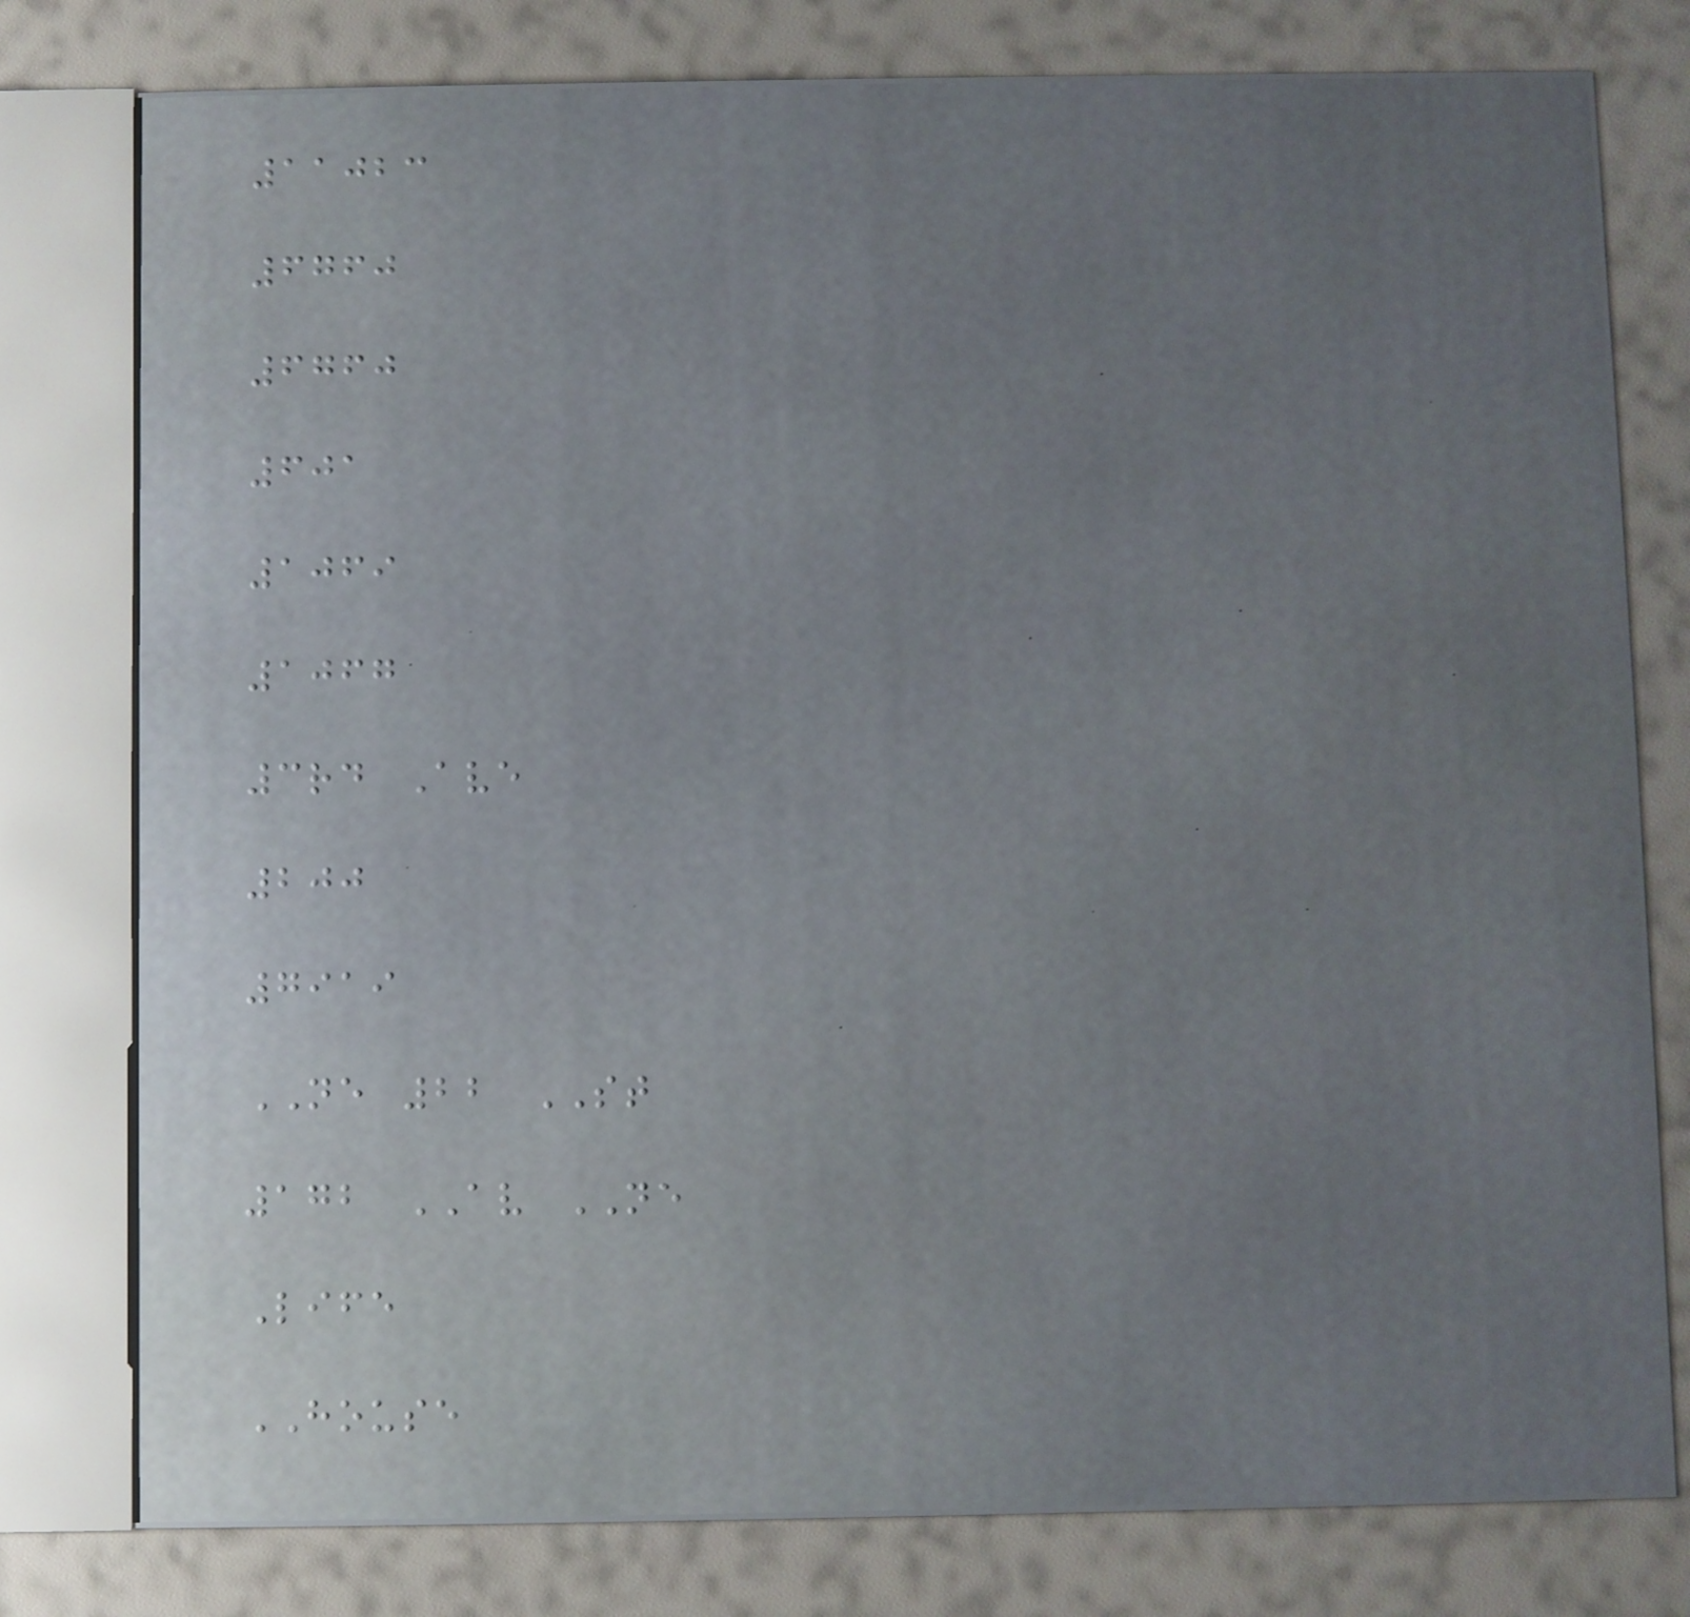11023
6760
6760
601
1069
1067
3rd Ave
200
7919
NE 22 ST
172 AV NE
Life
HOUSE
